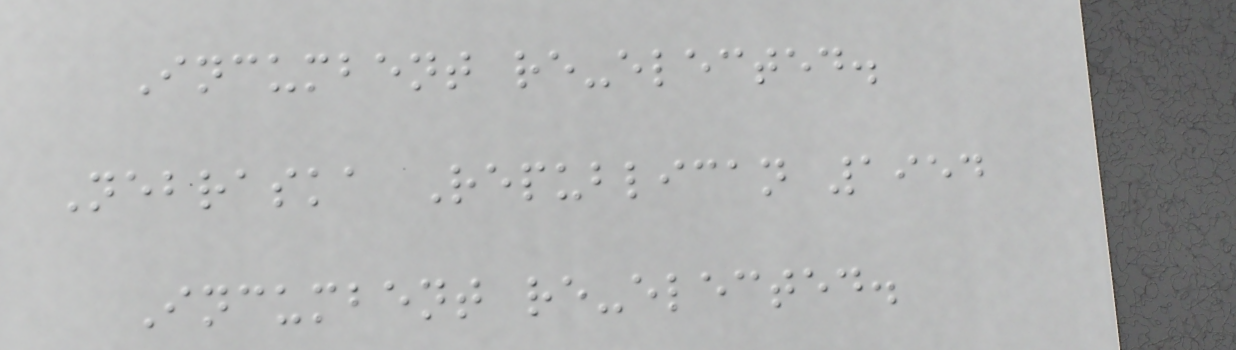Incumbent re-elected.
Nebraska Republican 1954
Incumbent re-elected.
